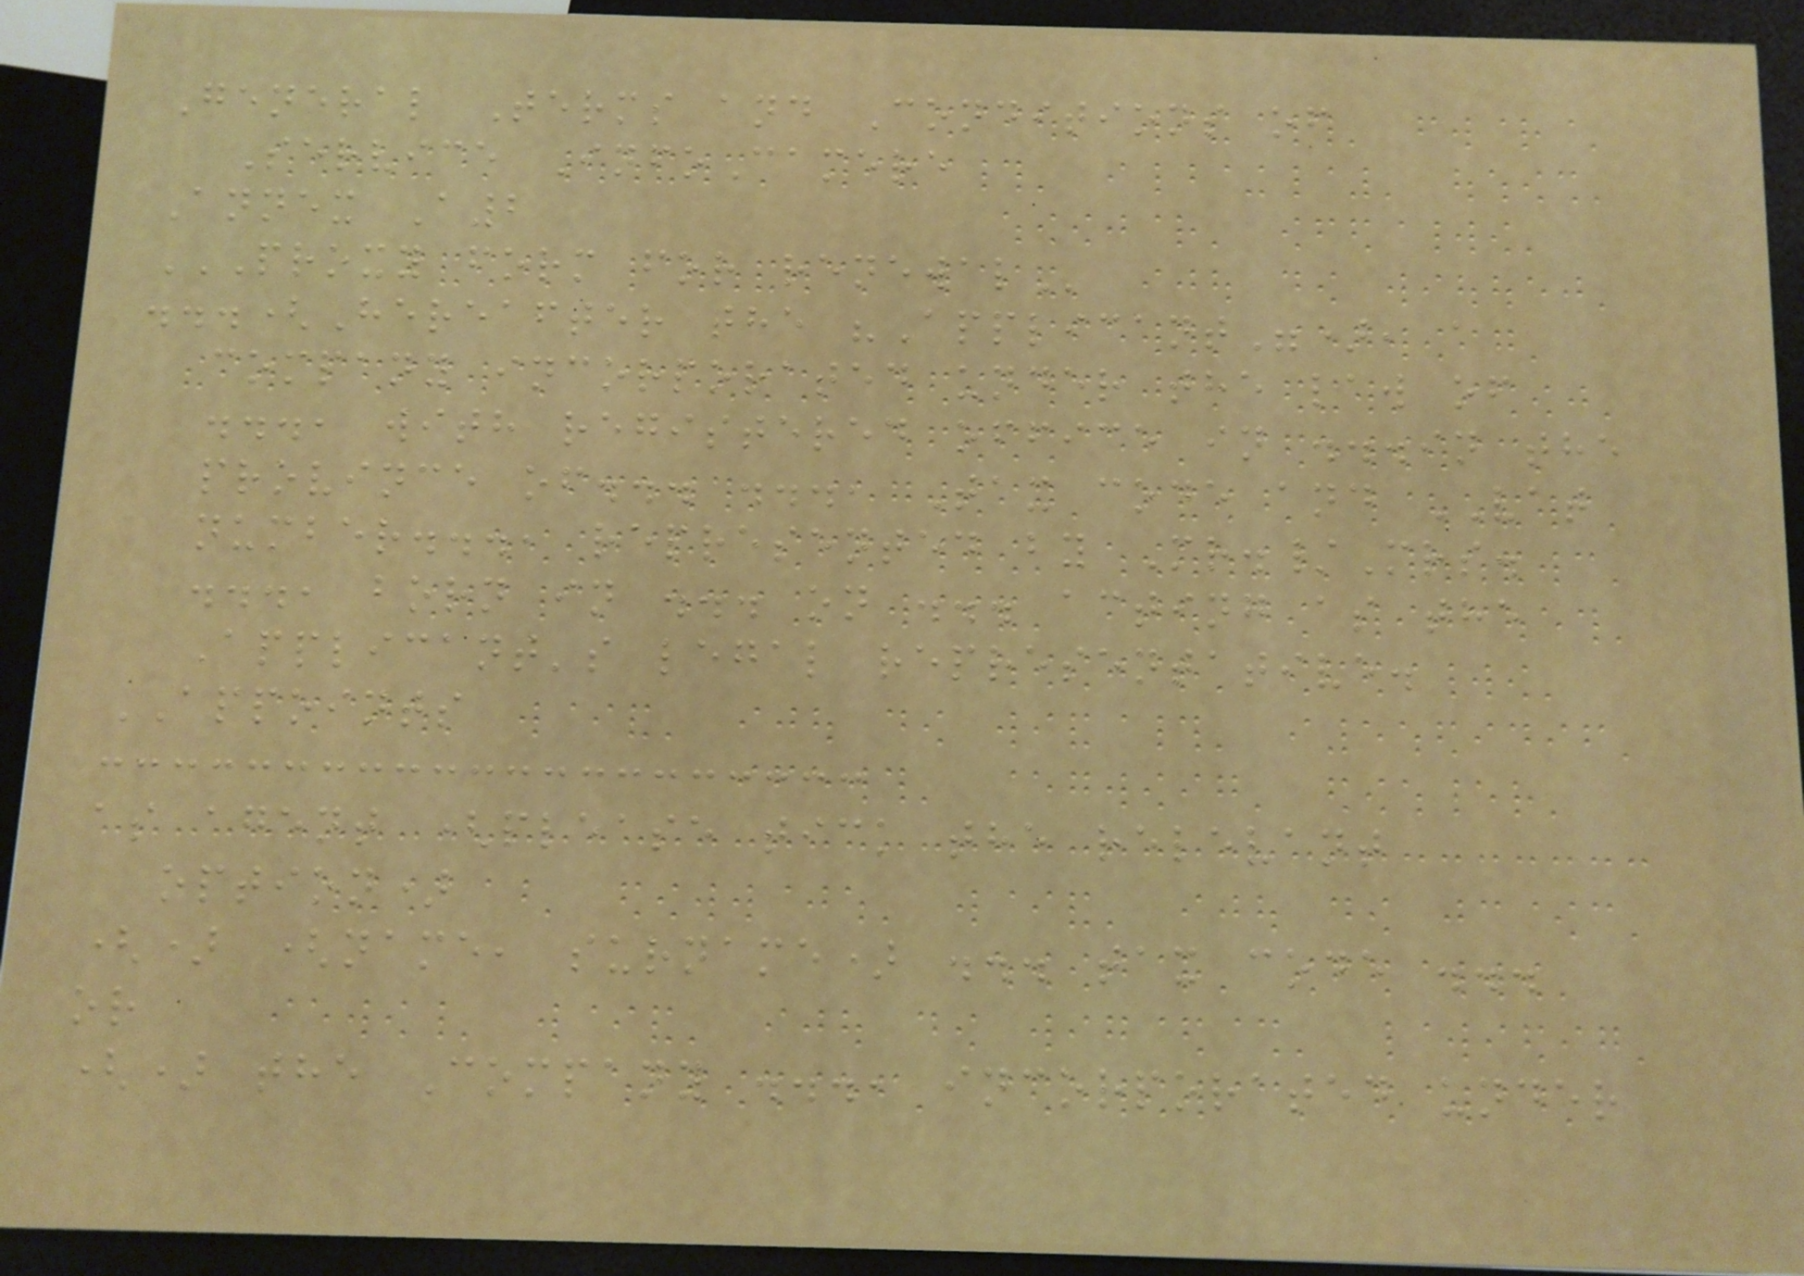General Terms and Conditions of
Service InfoCamere
Annex A2
PROXY FORM FOR RENEWAL
...(Hereafter the "Applicant"), a
company incorporated under the law of
..., with registered office in ...in the
province of... ..., Tax code and VAT
number..., represented by Mr./Mrs.
..., born in ... on ... acting as the
Applicant's legal representative.
APPOINTS
as agent (please tick the relevant
option)
() (name, surname) ... tax code ...
or
() the Company ..., incorporated under
